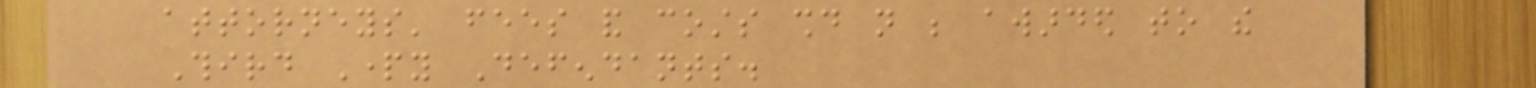attorneys' fees and costs should not be awarded to the
Third Party Defendants.
